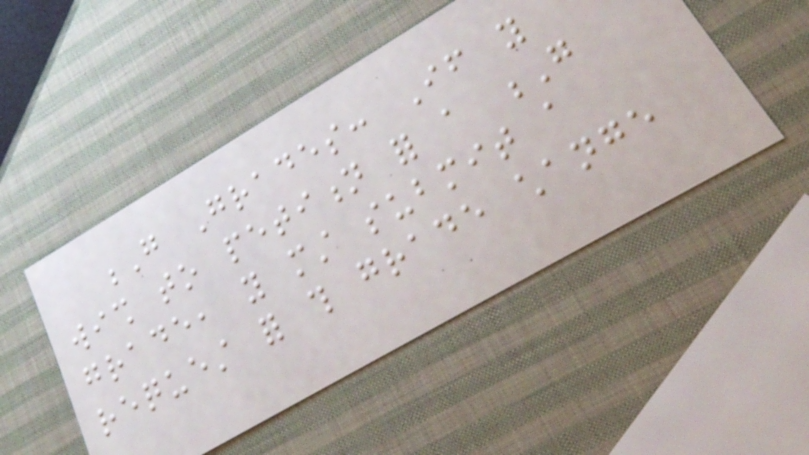G Grades: If you
wish to petition for a G
grade, you must submit a
request for this grade change
